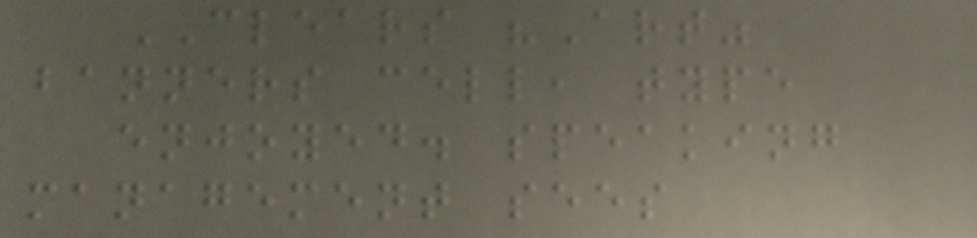CLEARS "Art"
banners cell, type
enjoyed. speaking
management sees
